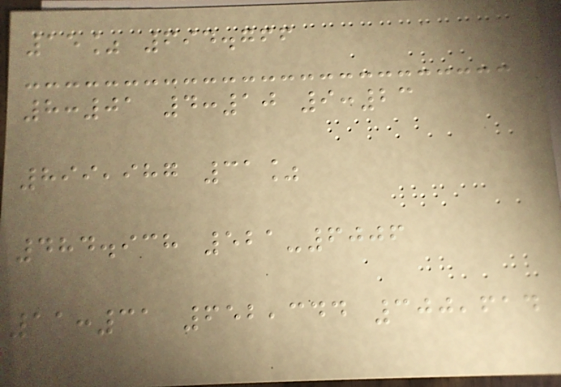15% 694.766
8:01 4:10 9:23
899,987 31%
484.938 521-6006
11:31 652,344 300,614
